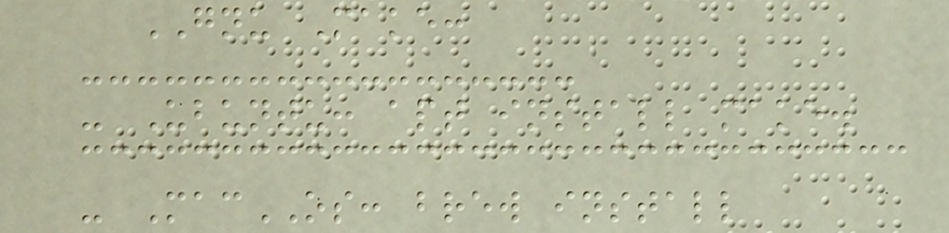GNU Make:
- Ubuntu: apt install make.
- MacOS: brew install
